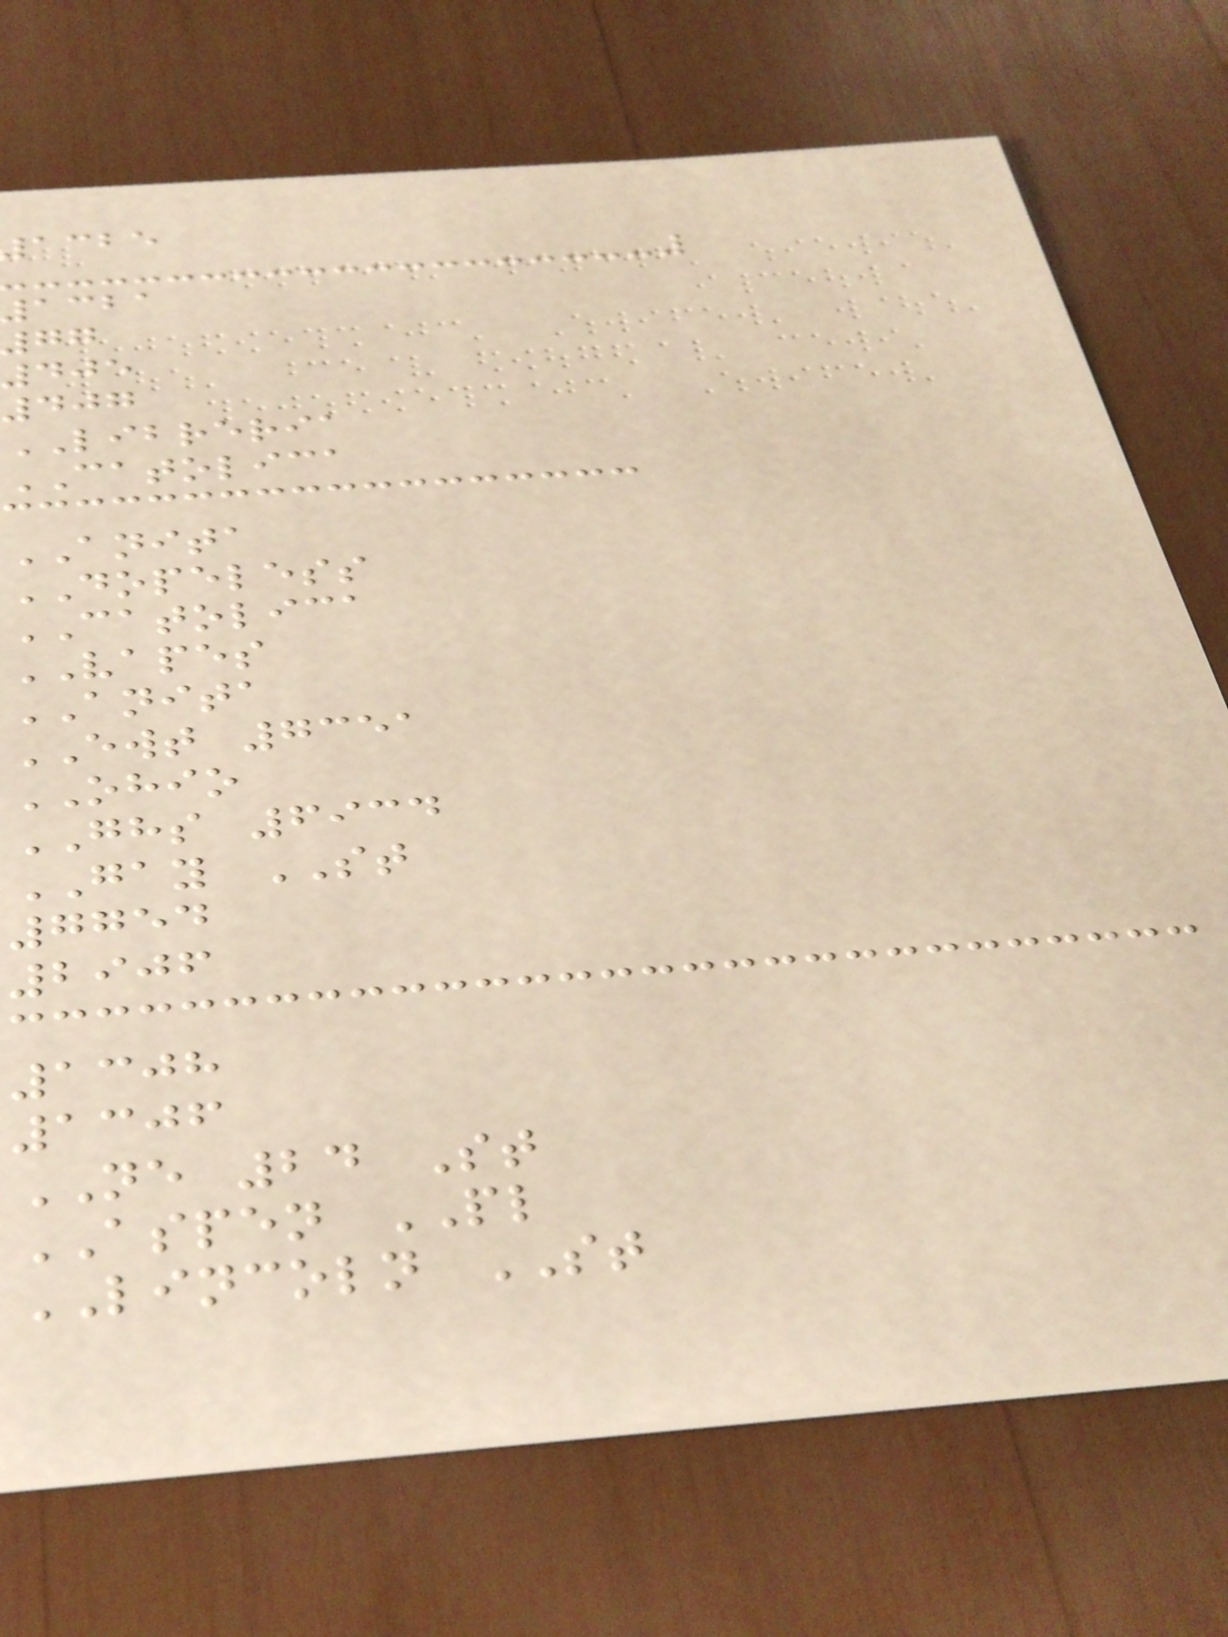acbe
acba
77
405
407
LIBRERIA
CATOLICA
ANITA
DOPELESS
CATOLICA
VAPES
ANITA
EWT 7351
OHIO
GHS 6934
GAY ST
7754
2906
1308
1306
NE 24 St
ASPEN PL
LINCOLN ST
